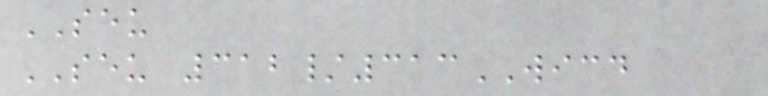SEU
SEU 312/313WICD
